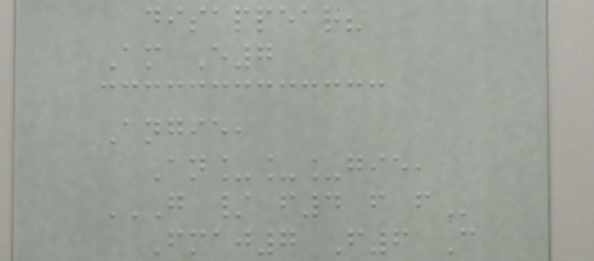disappear?
Am E7
Angie,
An___gie,
G / F4 F F
Fmaj7 F6 C
